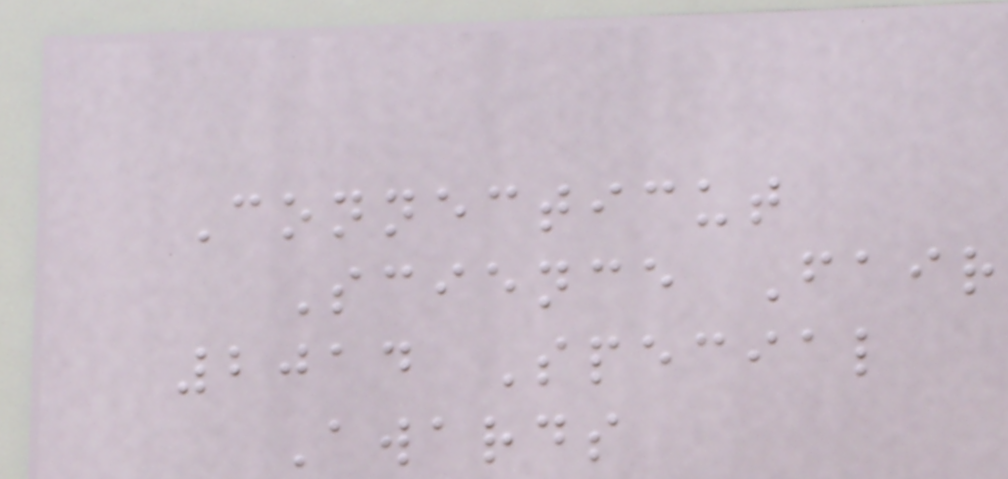Connecticut
Science Fair
2014 Special
Awards
